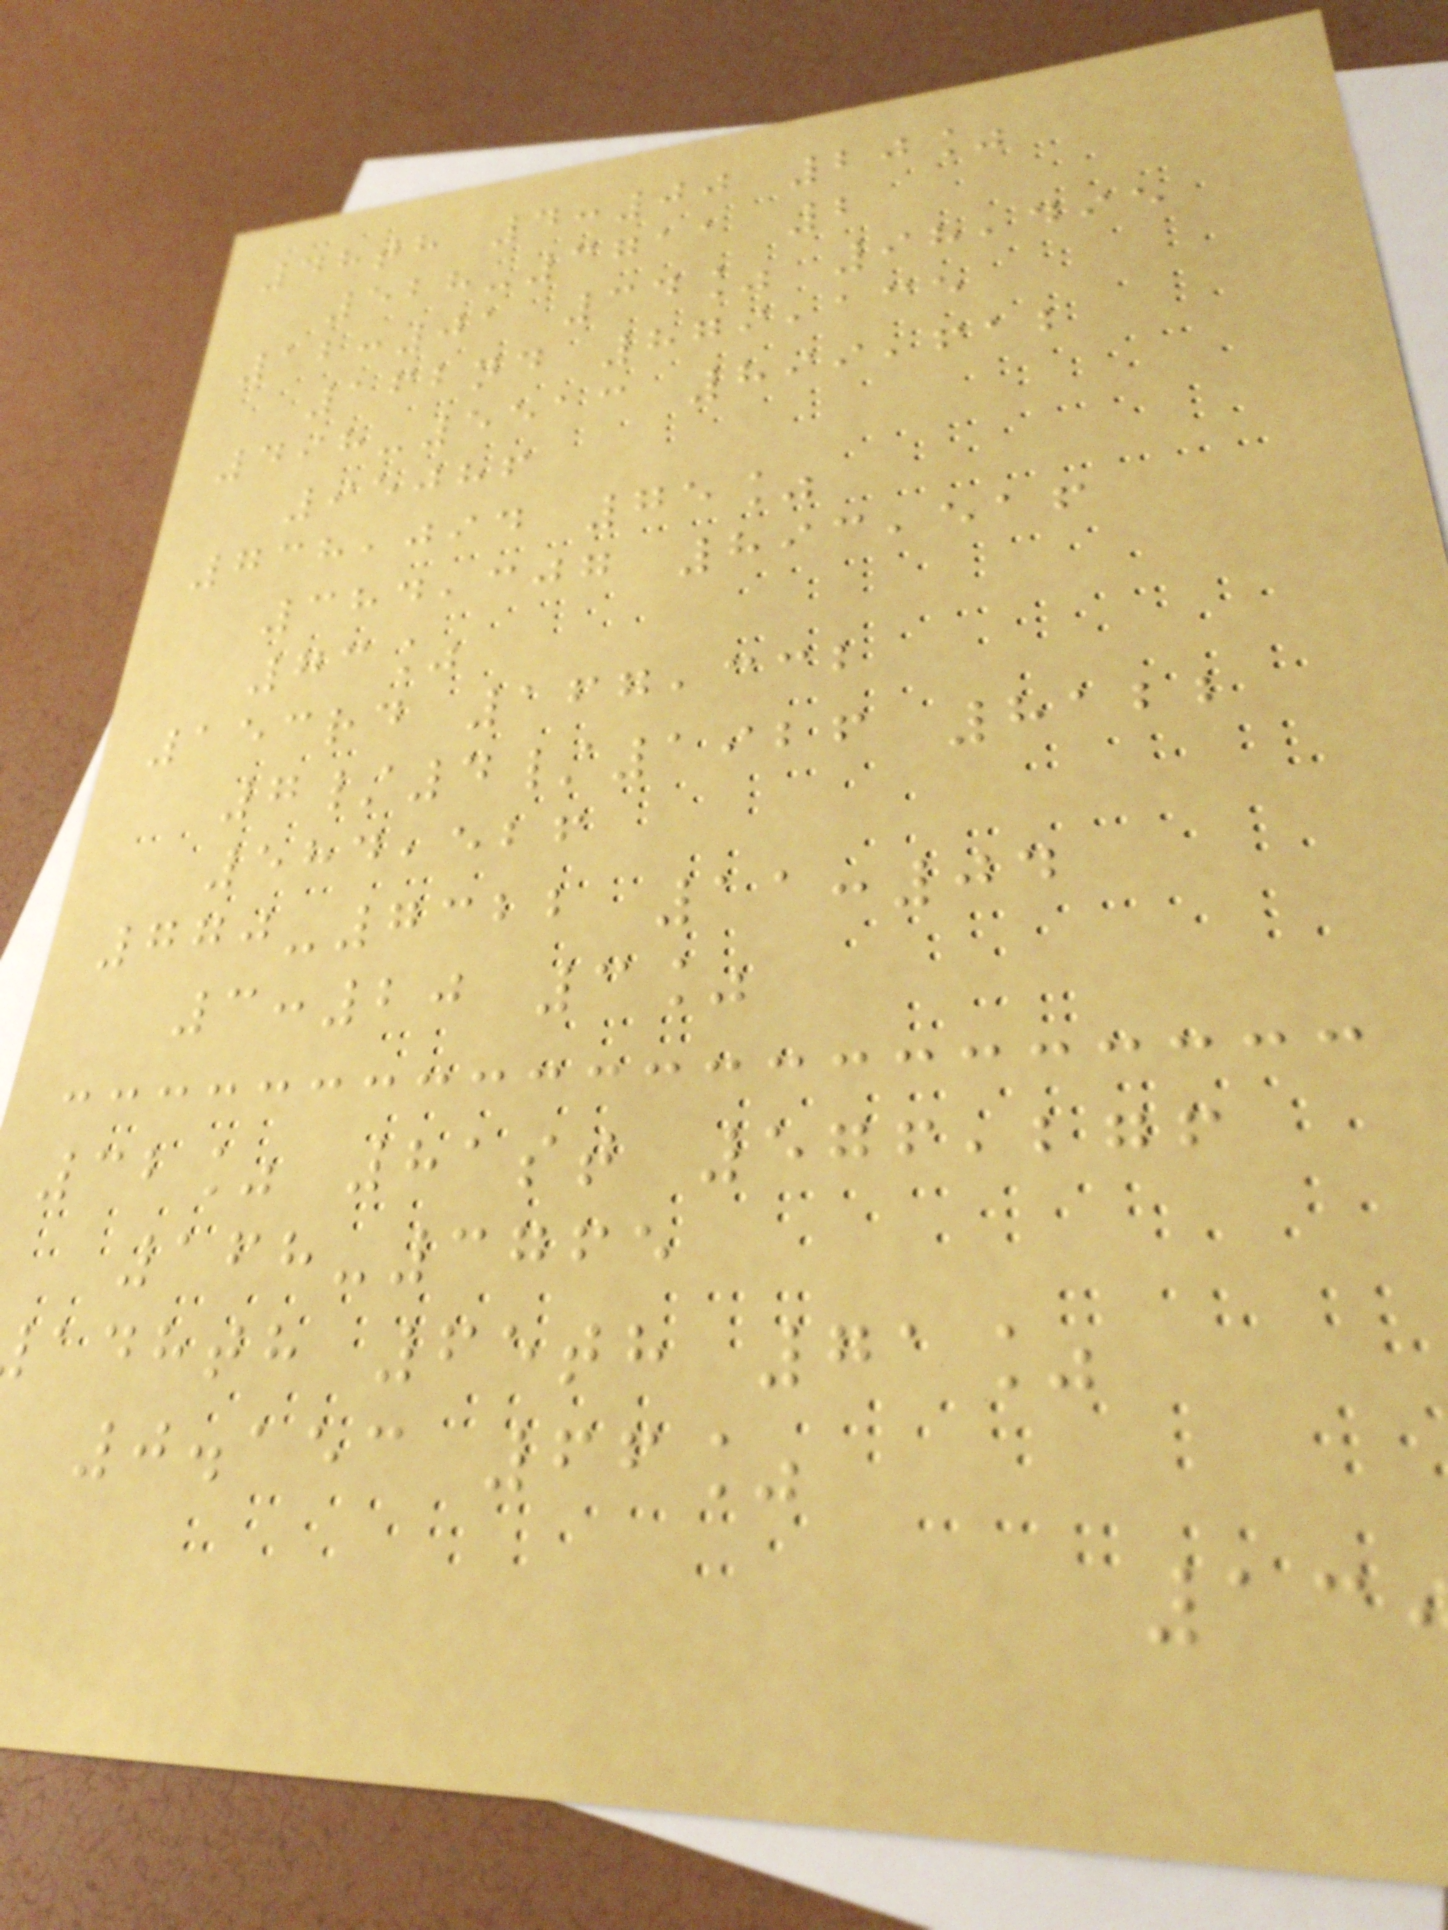48th 4:00 20%
528-3711 2
12:01 34% 98,495
162nd 879,135
498-5513 899,612
95086
738,094 75%
384,307 893,516
73%
153rd 167,332
7/4/1926 8122
584,526
770-7322 11:04
3:20 3%
32% 81st 576,276
168-3765
adhth 65th 71%
0.153 66%
